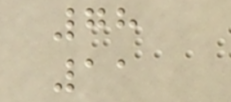78
11
